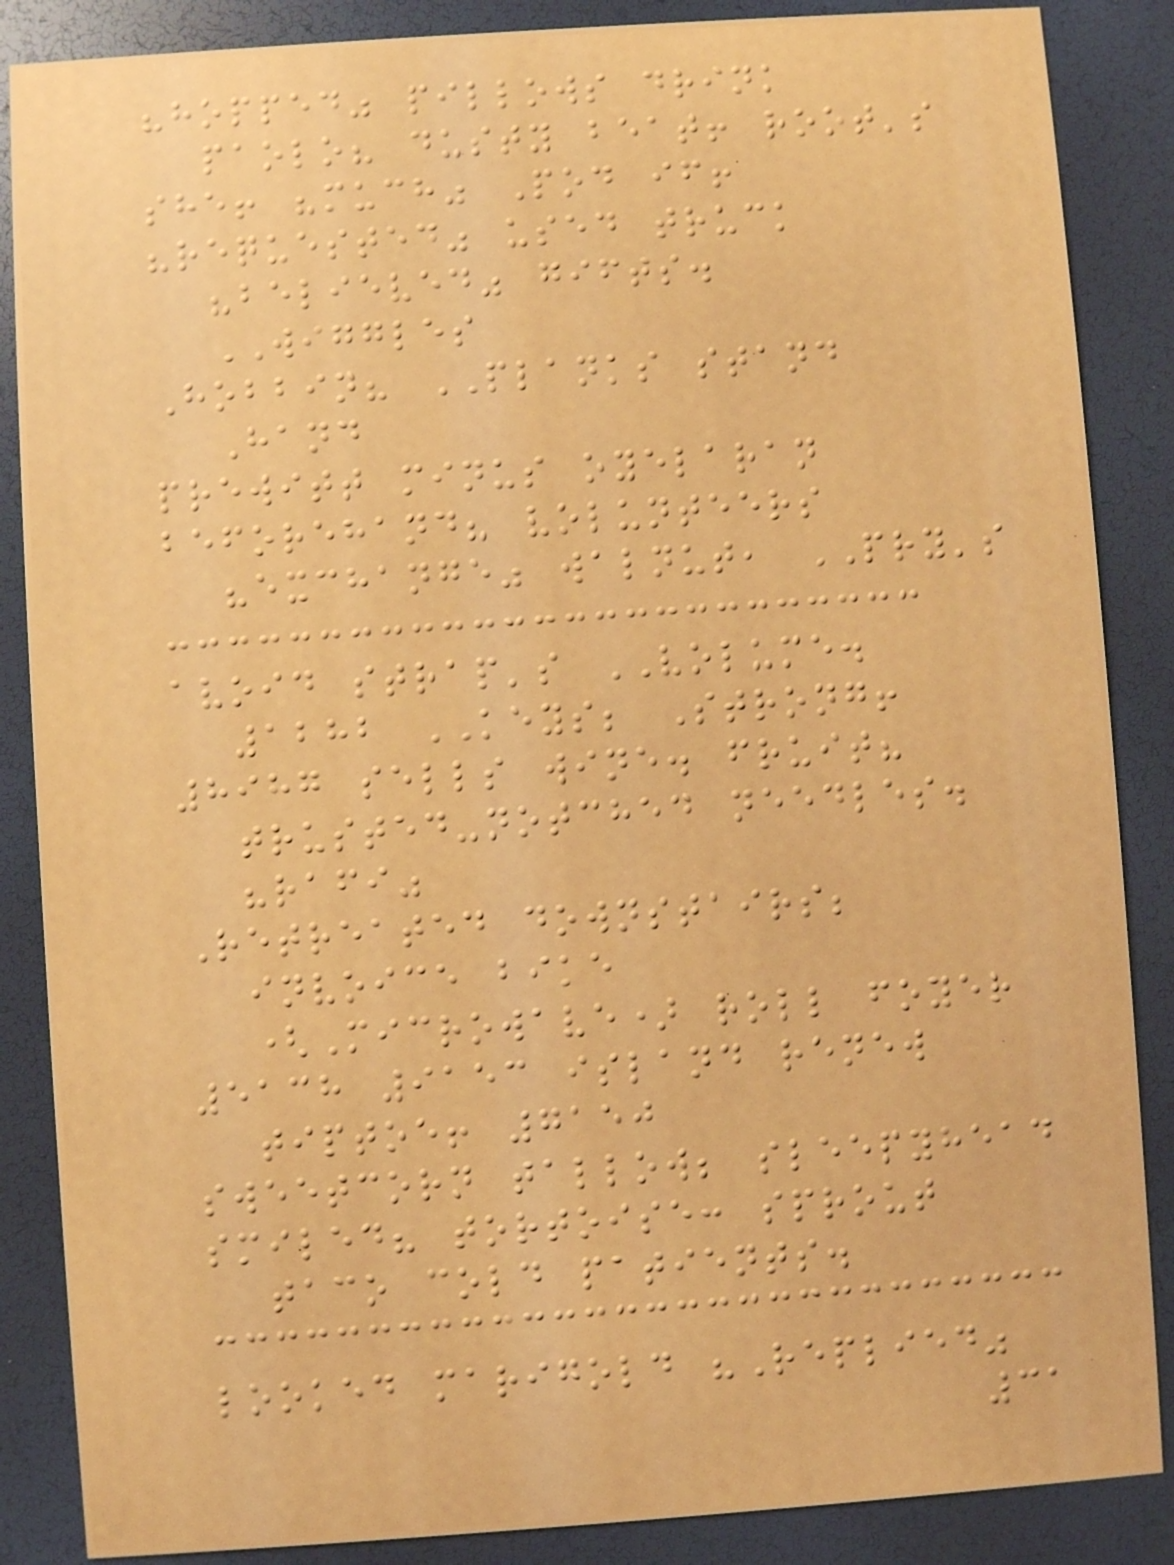"hopped" pillows drink
paolo? dusty beat! root's
she! "much" Pod if!
"requested" used truck
"believed" gifts.
WIGGLES
Hobbin? PLANKS stand
Hand
prewitt minus oyelaran
beforehand? volunteers
"exchange" walnut, PRY's
avoid strap's VOLUME.
1282 KEYS; Strong!
8987 sells wine. fruit?
trusted-notched needles.
"rafi"
Retreated downstairs;
invoice bike
(Microwave) roll foyer
5138 9153 island renew
tiptoe! 7150
sweetcorn tallow; sleepyhead
smiled? tortoise: sprout
taco cold patients.
looked marigold "Replied"
31
